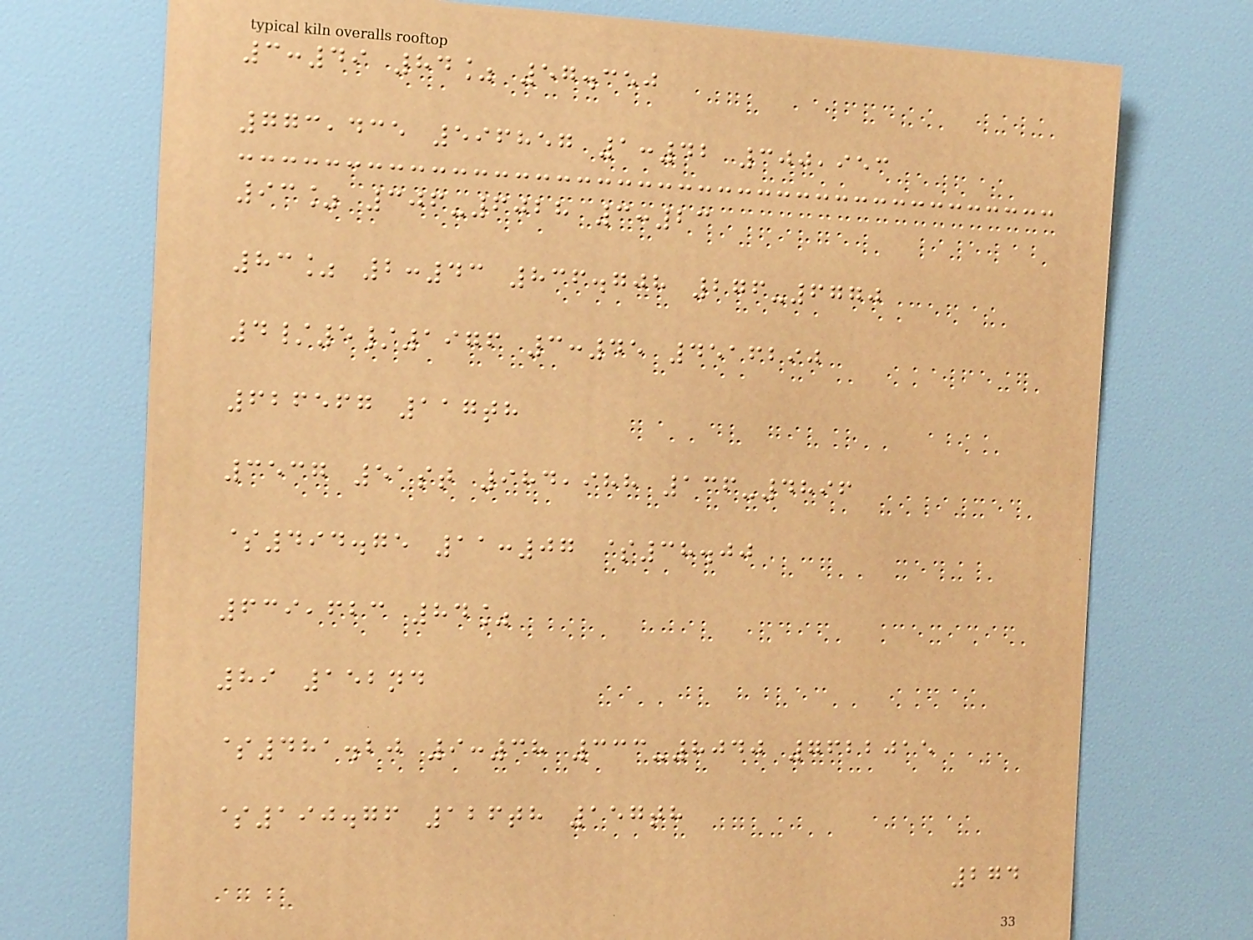3:49 84% 57.350
773,435 596857 1:42 300,953
93% 306-6028 3:23
83% 2:43 836.708 276-6770
4/5/1976 3:45 4516290
626567 117th
3537 51st 984,988 136-4896
$494.75 11:07 $38.00
639,623 84%
89 152nd
$481.20 9:38 333-8040 7622015
$190.76 126th 157th
274
